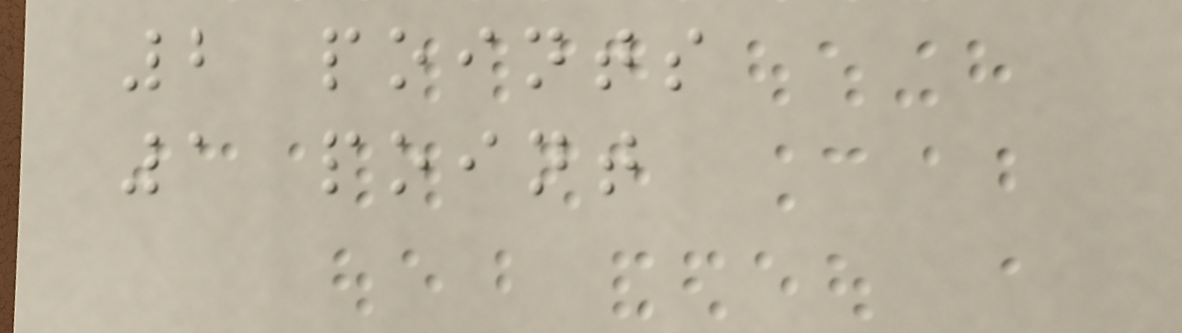2 points
1 point
